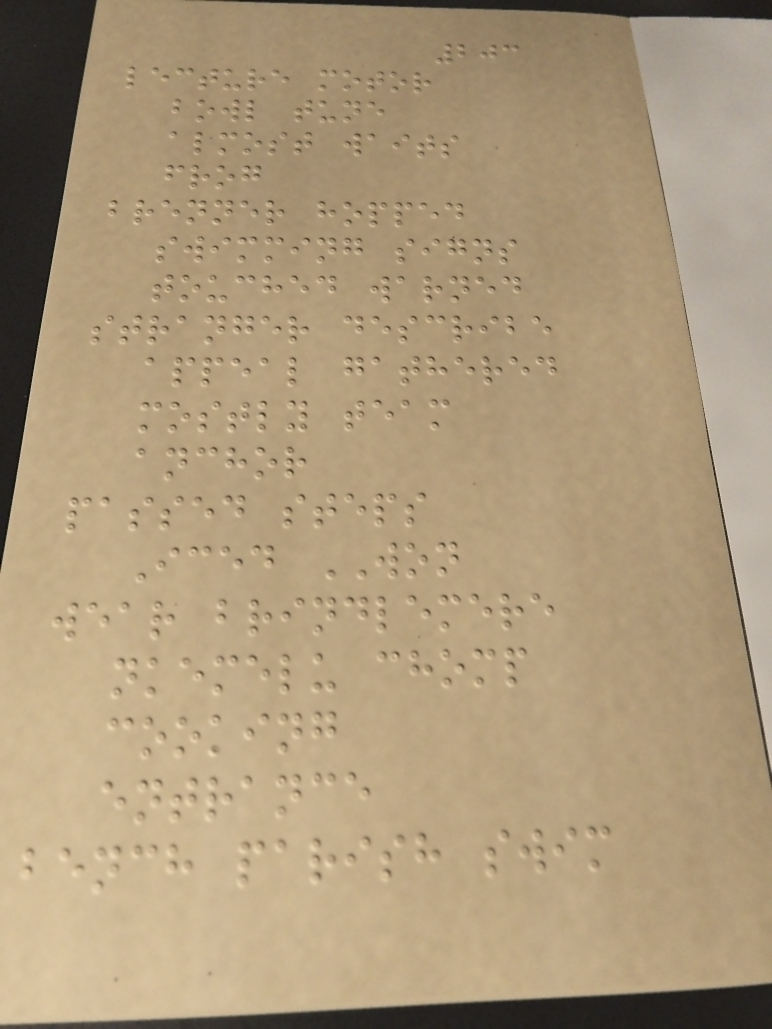203
lecture motor
bowl tune
almost waits
frog
brenner hopped
swimming signs
touched warned
stranger describe
appeal gathered
mostly team
anchor
passed steps
Iced WON
wear brindlemere
nkemelu chomp
cooking
entrance
bench parish swim
